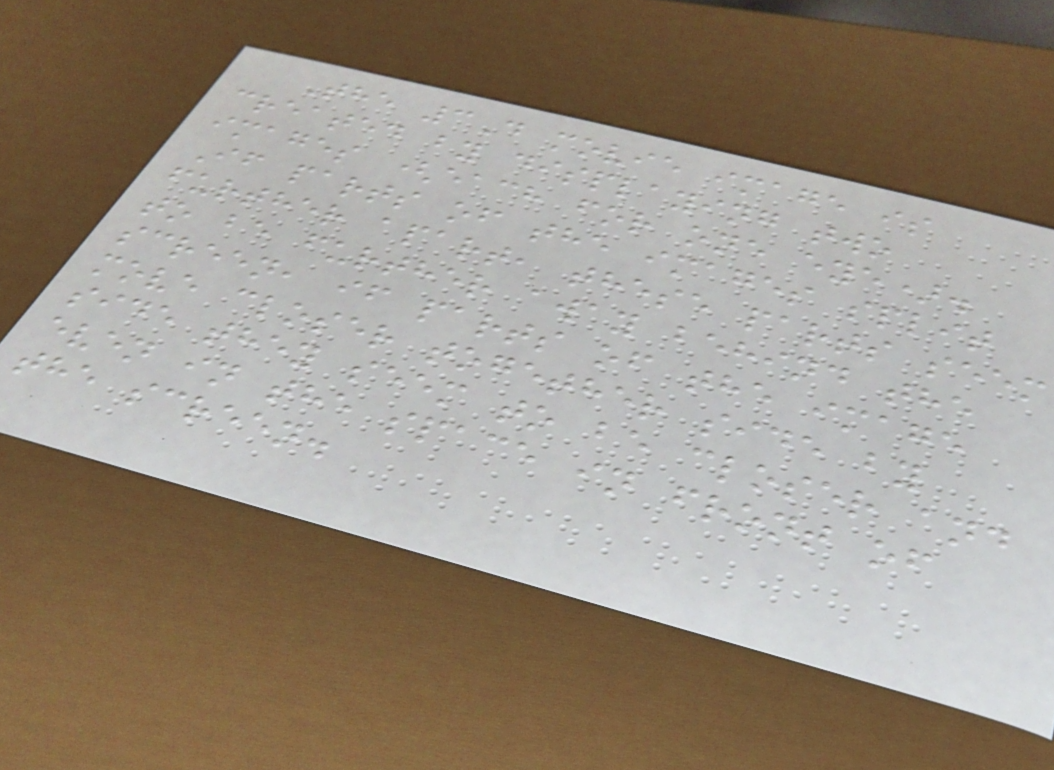The 3D movie image is
created by displaying two
images (each for one eye).
If parts of the images split
further apart, these parts seem
to be further away behind the
screen, if parts of the image
move closer together side by
side they seem to be closer and
even in the space in front of
the screen.
